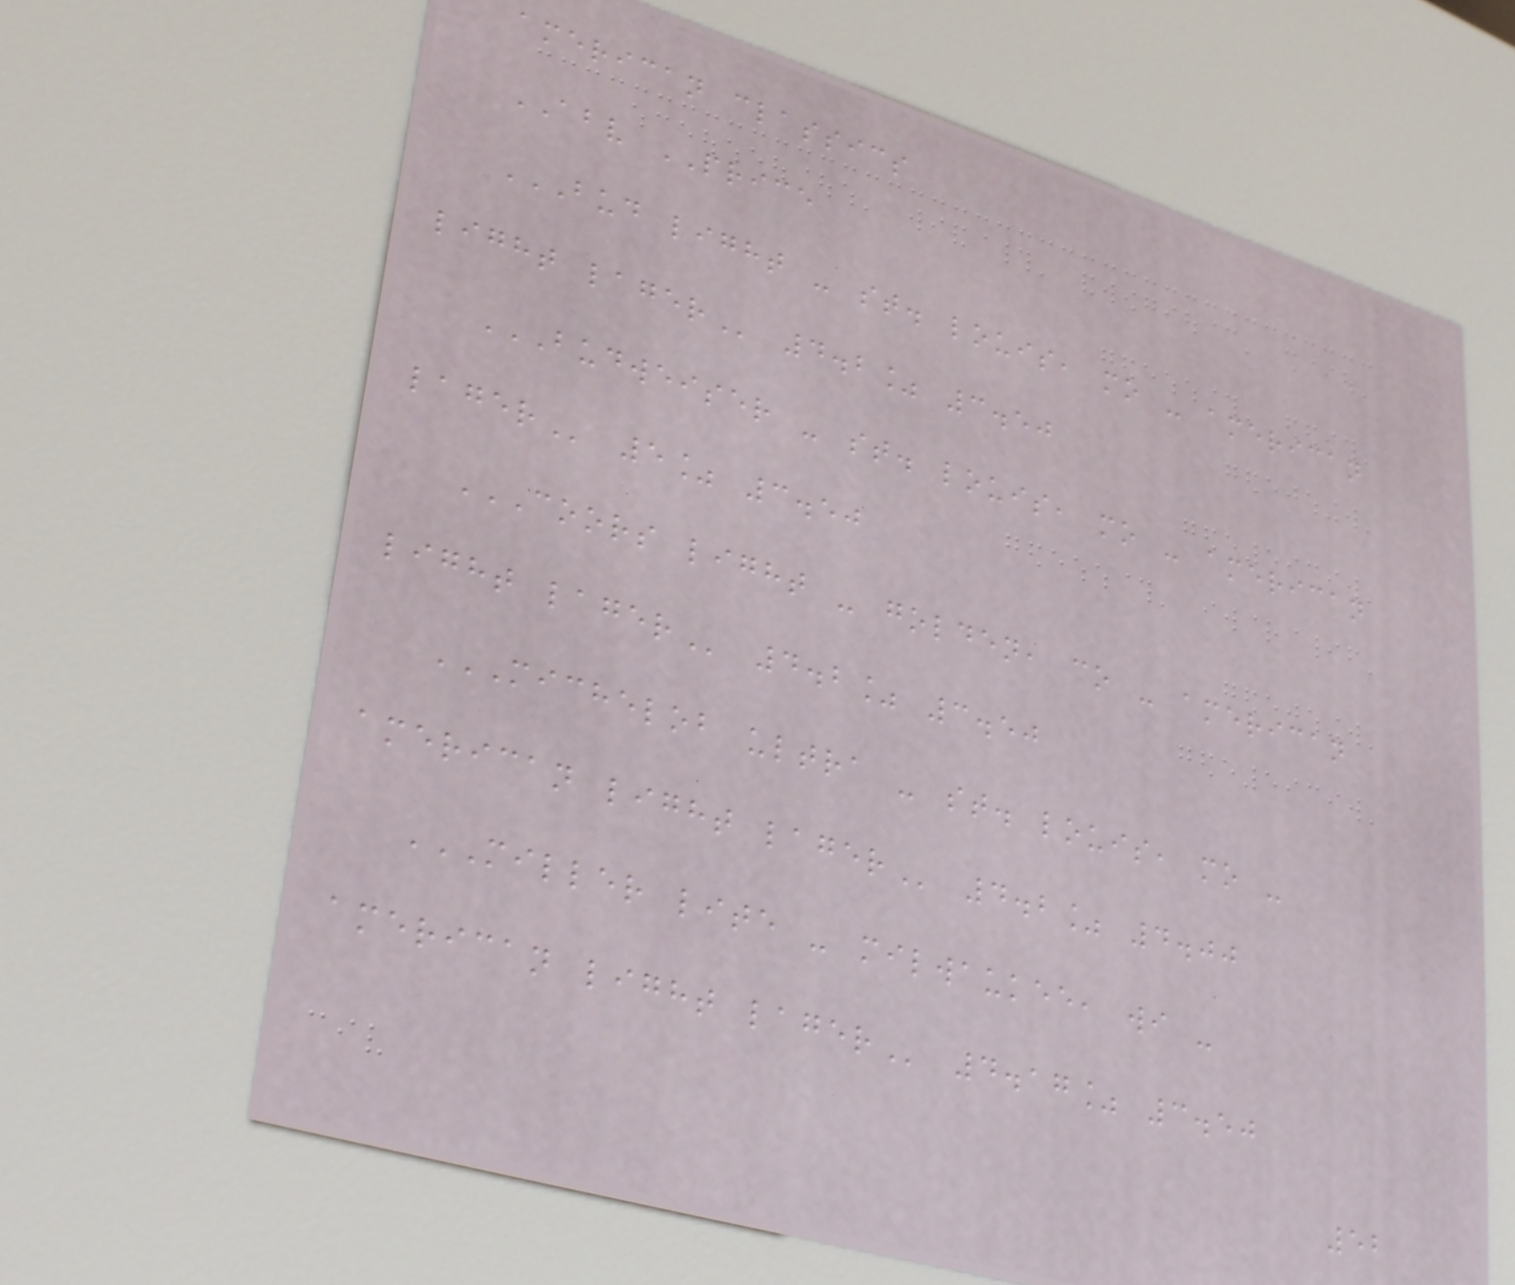american classics
ABV PRICE
BUD LIGHT - ST. LOUIS, MO - AMERICAN
LIGHT LAGER 4.2% 3.50
BUDWEISER - ST. LOUIS, MO - AMERICAN
LAGER 5% 3.50
COORS LIGHT - GOLDEN, CO - AMERICAN
LIGHT LAGER 4.2% 3.50
MICHELOB ULTRA - ST. LOUIS, MO -
AMERICAN LIGHT LAGER 4.2% 4.00
MILLER LITE - MILWAUKEE, WI -
AMERICAN LIGHT LAGER 4.17% 3.50
52
